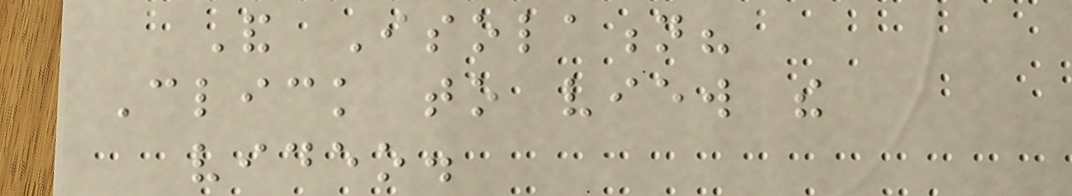And Isolation?
Click to view the
video.
